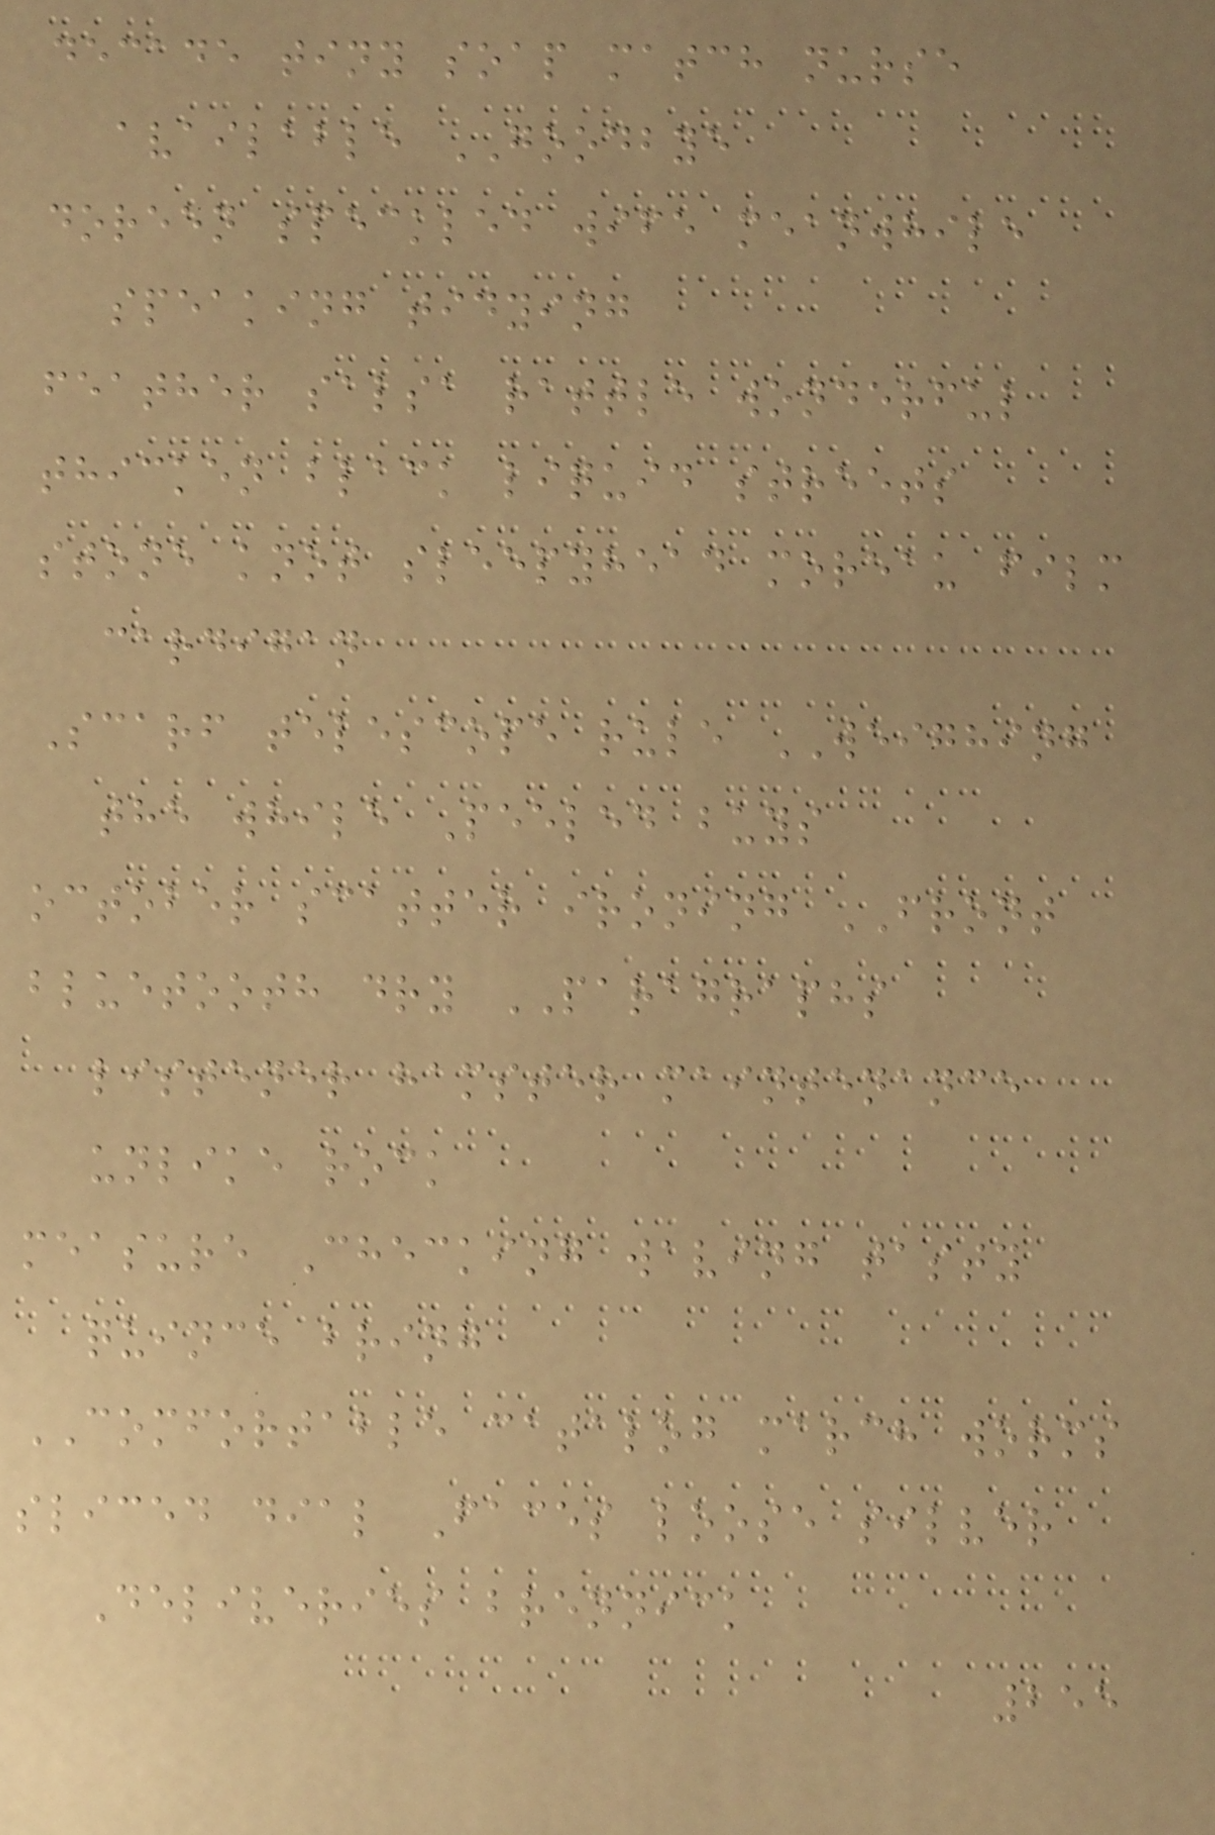decade tiny soap match nurse
available GOODBYE
doreen speckled wife meanwhile
speaking tidying
feather salsa rattle wonderful
thicken black liquid streets
stone knot sleepyhead moreau film
cardigan
Scarf telescope rule WEIGHING
the while Peeled buys
october scatter ironing FRONT
bluetooth dry PARAGRAPHS
listener hamster maintenance
unlike rock
measure Checking waving tasty
quince bring
COMFORTABLE catalog march worms
sliced dial Faces loose silver
Deliveries brennick
255
